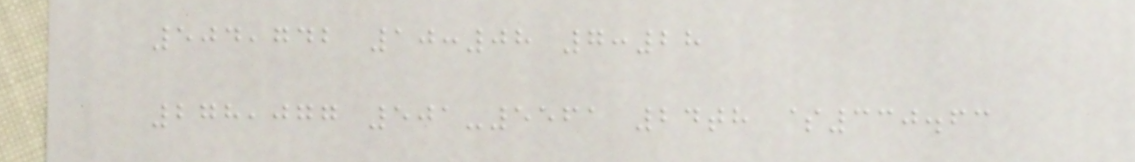504,742 10:08 7:28
278,077 501-5561 24th $330.63
